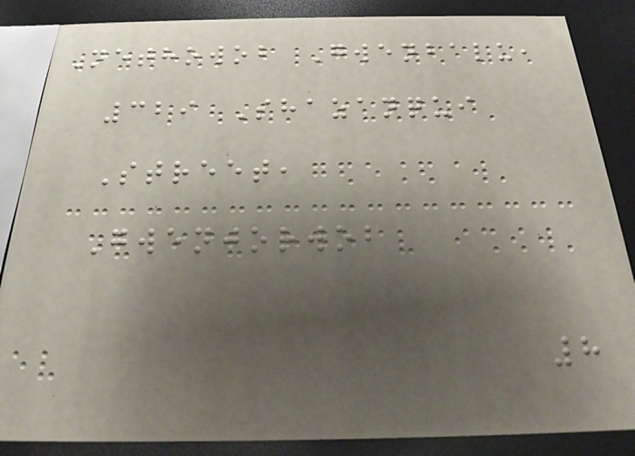Nethowob Gwenbalu,
329 Shazanqui
Street,
Gwenjorwob
8
